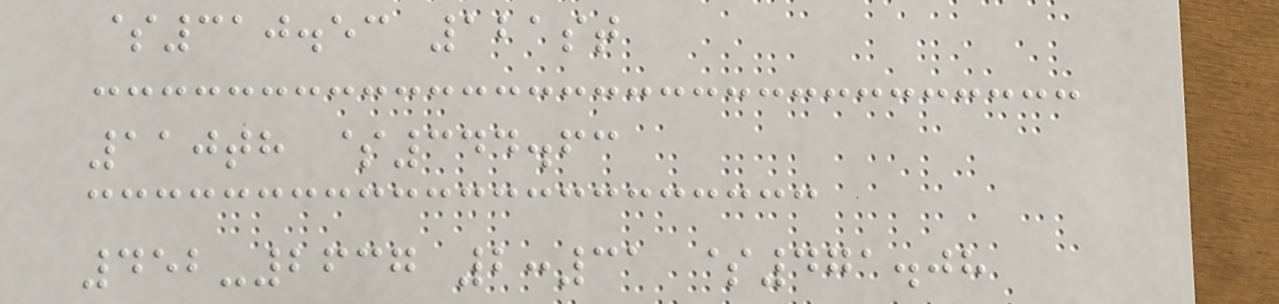$310.53 121st
110th $344.63
452-2637 2:31 $471.08
